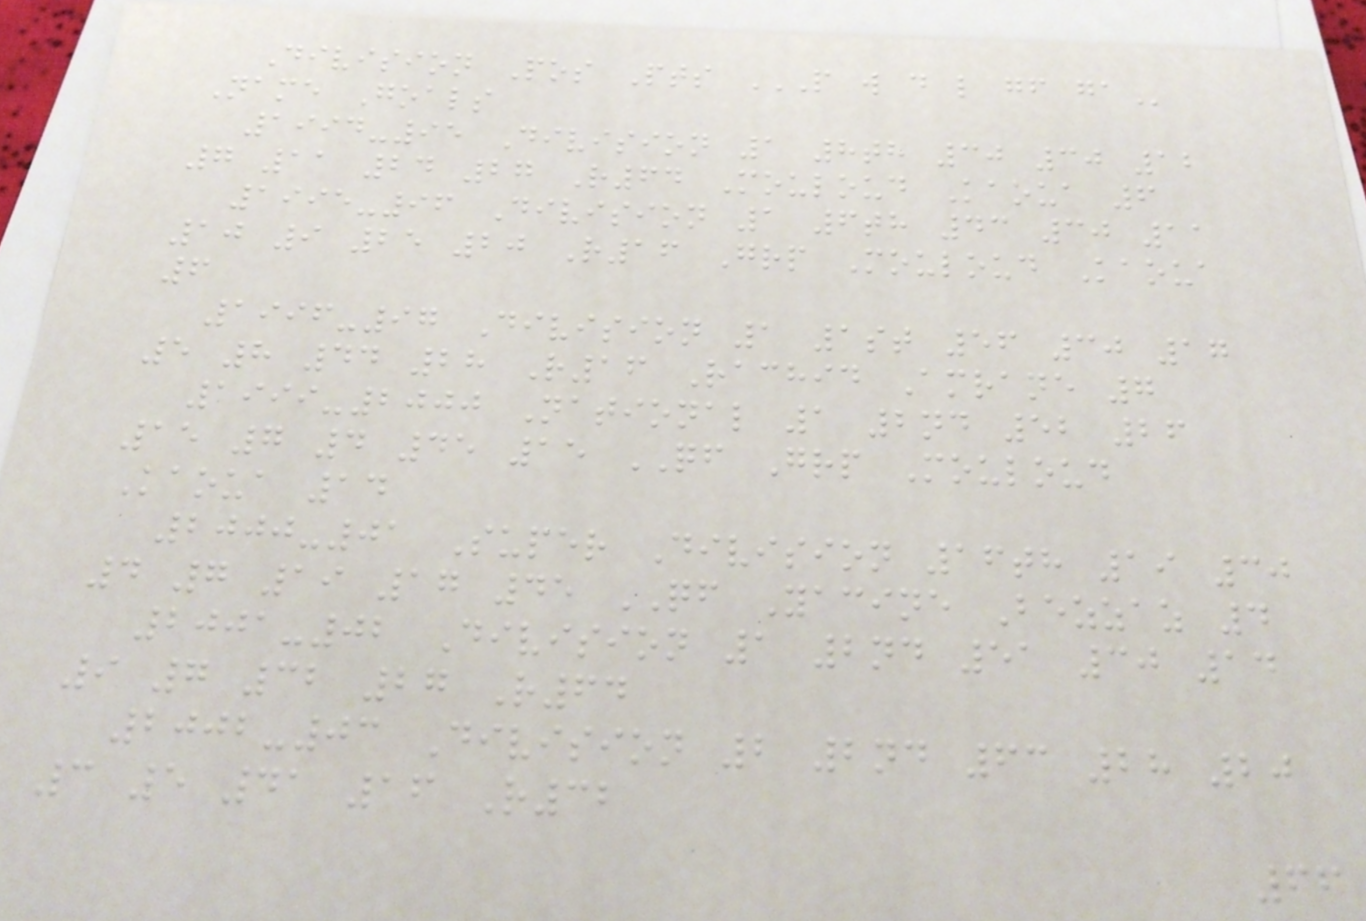Division Pos Pts P W D L GF GA
Name Goals
1994-95 Division 1 8th 30 30 12
7 11 24 27 R64 Mouloud Kaoua 6
1995-96 Division 1 6th 43 30 11
10 9 25 20 R16 Grp Mouloud Kaoua
6
1996-97 Division 1 1st 56 30 17
5 8 44 28 R16 Rachid Amrane 7
1999-2000 National 1 2nd 52 26
15 7 4 45 15 QF Grp Mouloud
Kaoua 14
2000-01 Super Division 16th 19 30
4 7 19 17 45 QF Yacine Bezzaz 4
2001-02 Division 1 2nd 51 30 14
9 7 32 27 R64
2002-03 Division 2 2nd 63 28 20
3 5 41 16 R32
66
